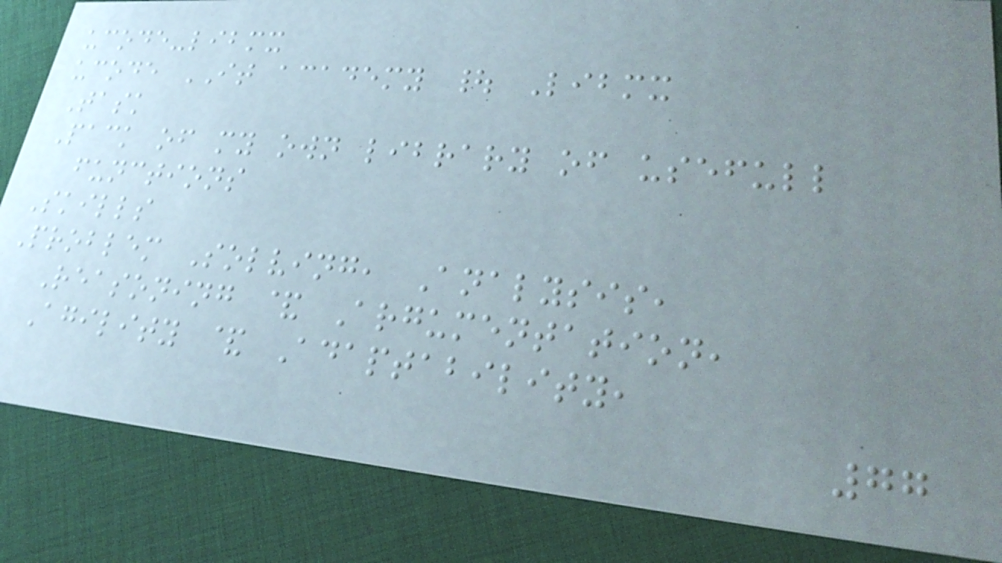ucode-libmx
ucode IT academy | Libmx
Task
Pack of my own library of usefull
functions
Skills
Problem Solving, Analysis,
Reasoning & Argumentation,
Agility & Adaptability,
77
